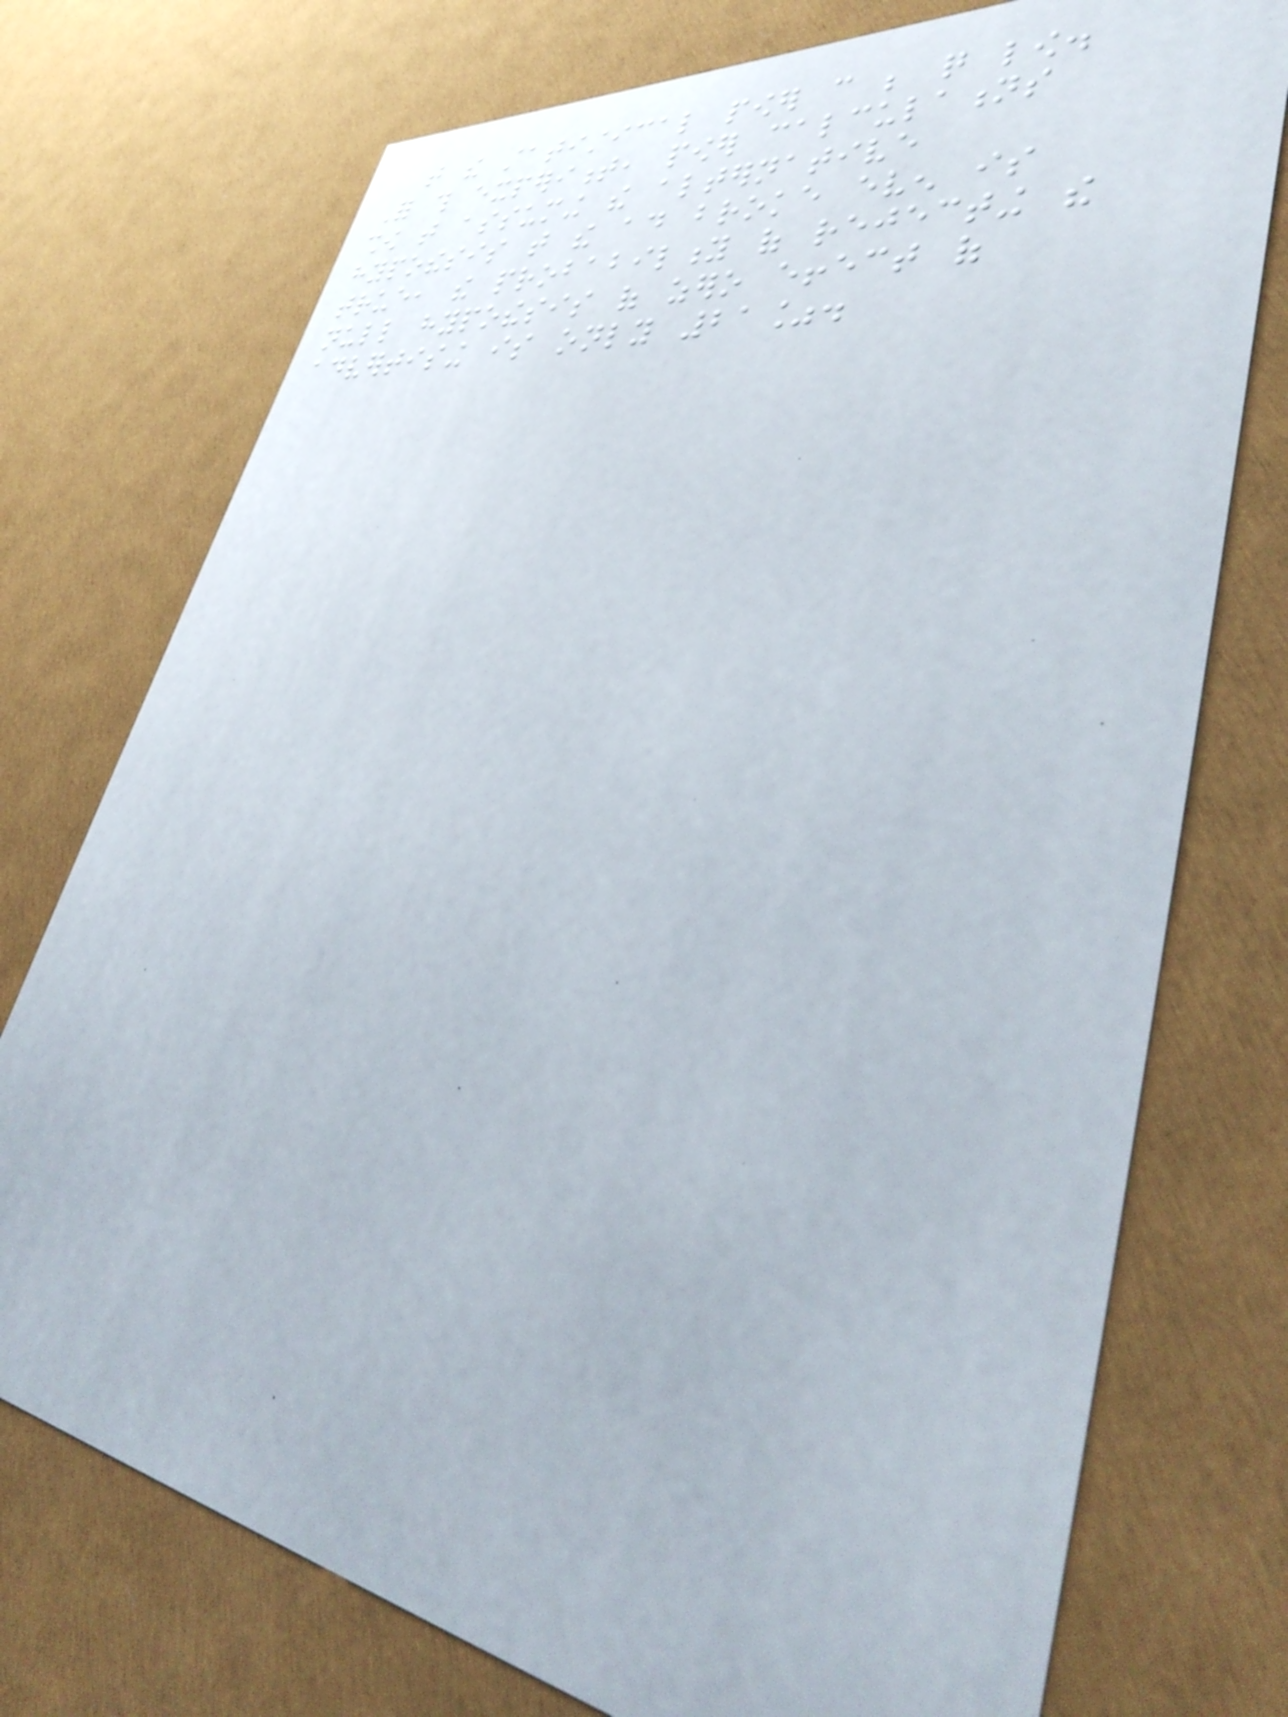that the statistical power can be quite low.
For this experiment, power calculations
show that assuming the alternative
hypothesis that the ad broke even is
true, the probability of rejecting the
null hypothesis of zero effect of
advertising is only 21%.
